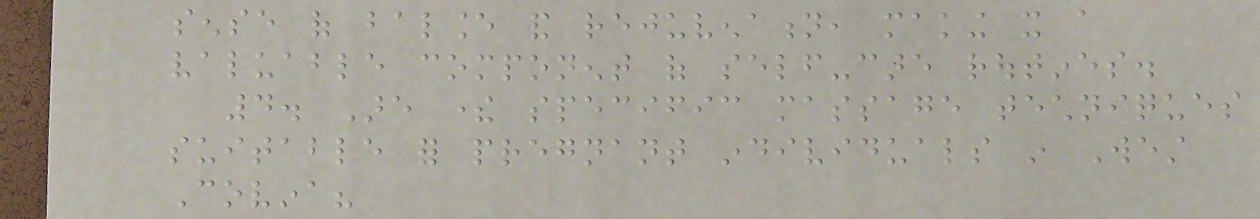sense of balance and rejuvenation, making it a
valuable component of self-care routines.
4. Are there specific massage techniques
suitable for pregnant individuals in West
Covina?
